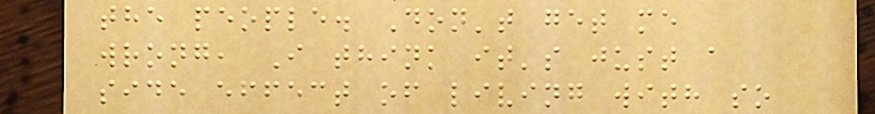the people. Don't get me
wrong, I think it's just a
side effect of living with so
